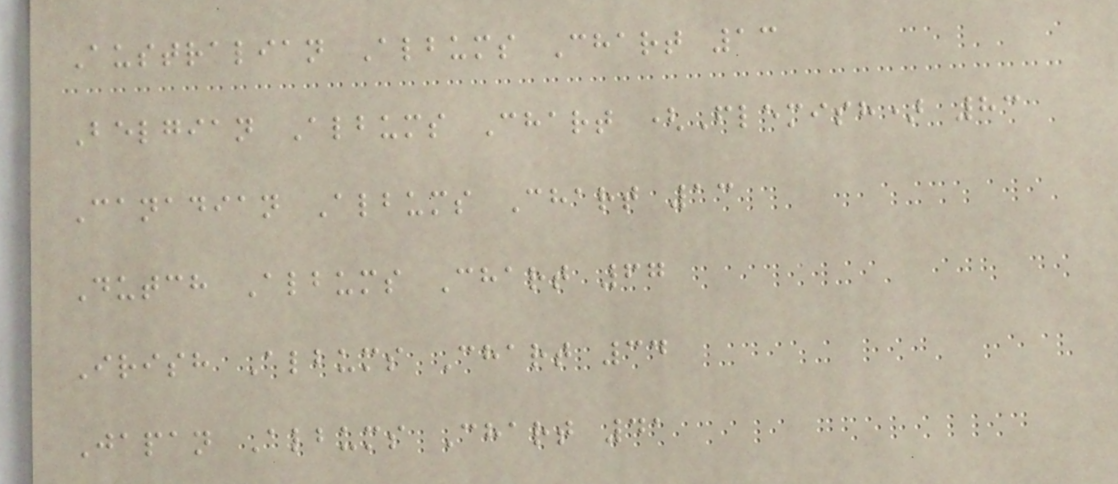Australian Albums Chart 13
Belgian Albums Chart (Flemish) 83
Canadian Albums Chart 13
Dutch Albums Chart 67
Irish Albums Chart 34
Japan Albums Chart 41
